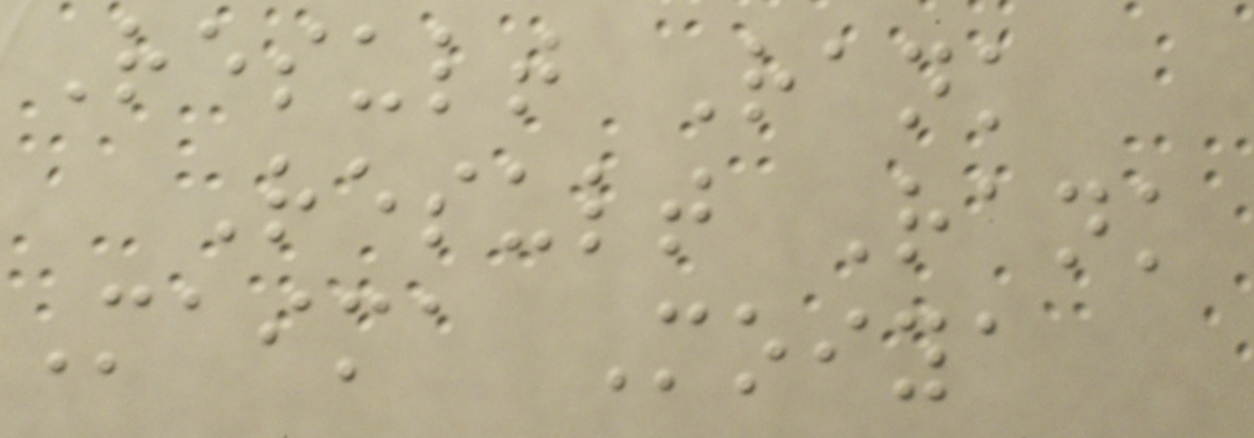Result Rank
Result Rank
Maima Moiya
